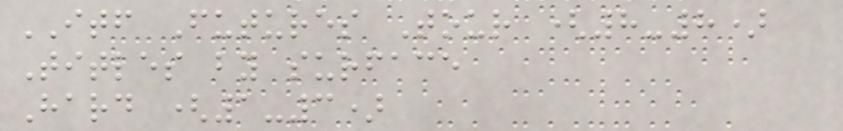ITF Futures Tour (8-8)
Titles by surface
Hard (1-3)
